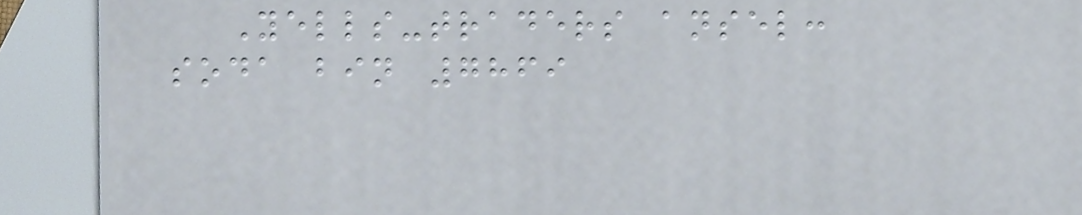Yells-traders ansel:
soda bin 7869
